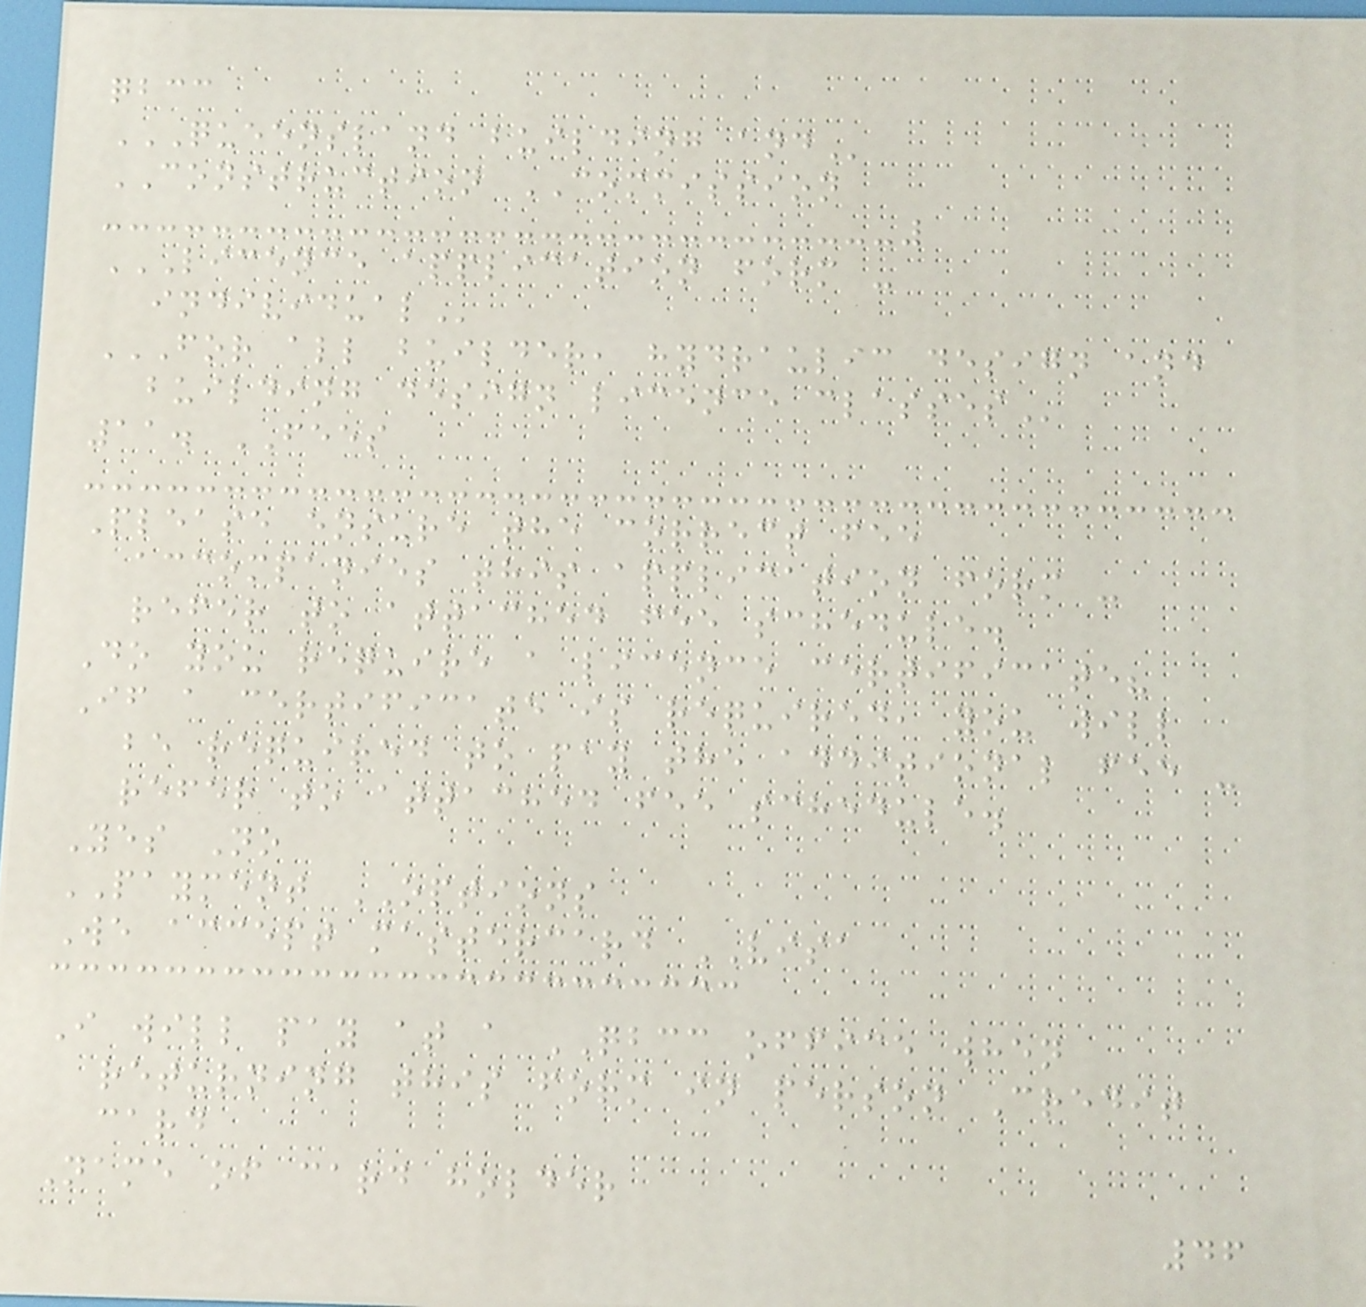qbcc
QUEENSLAND BUILDING AND
CONSTRUCTION COMMISSION
LICENCE APPLICATION FORM -
INDIVIDUAL
FOR ALL BUILDER, HYDRAULIC DESIGN AND
BUILDING DESIGN LICENCE CLASSES
11. FEES
Please ensure the correct fee
accompanies this application form -
refer to attached fee schedule.
Do you require a licence certificate?
If a certificate is required, you will
be required to pay the additional fee -
refer to attached fee schedule.
Yes No
PAYMENT OPTIONS
We accept mastercard VISA
I will pay at a QBCC office when
returning this form in person Credit
card
Name of card holder
46
